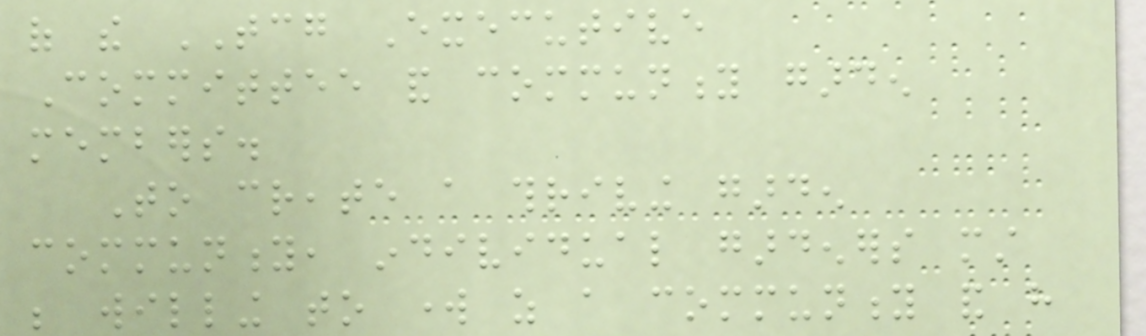of the TCG Executive
Committee and community garden
members.
To create a thriving garden
community, individual gardeners must
be willing to work as a community and have
